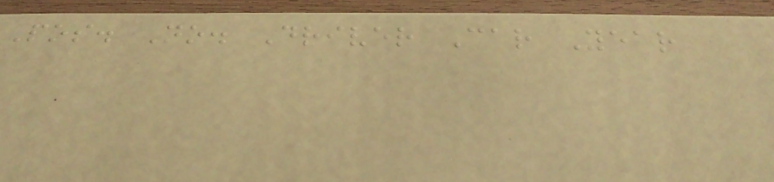Pos. No. Driver Car Year
